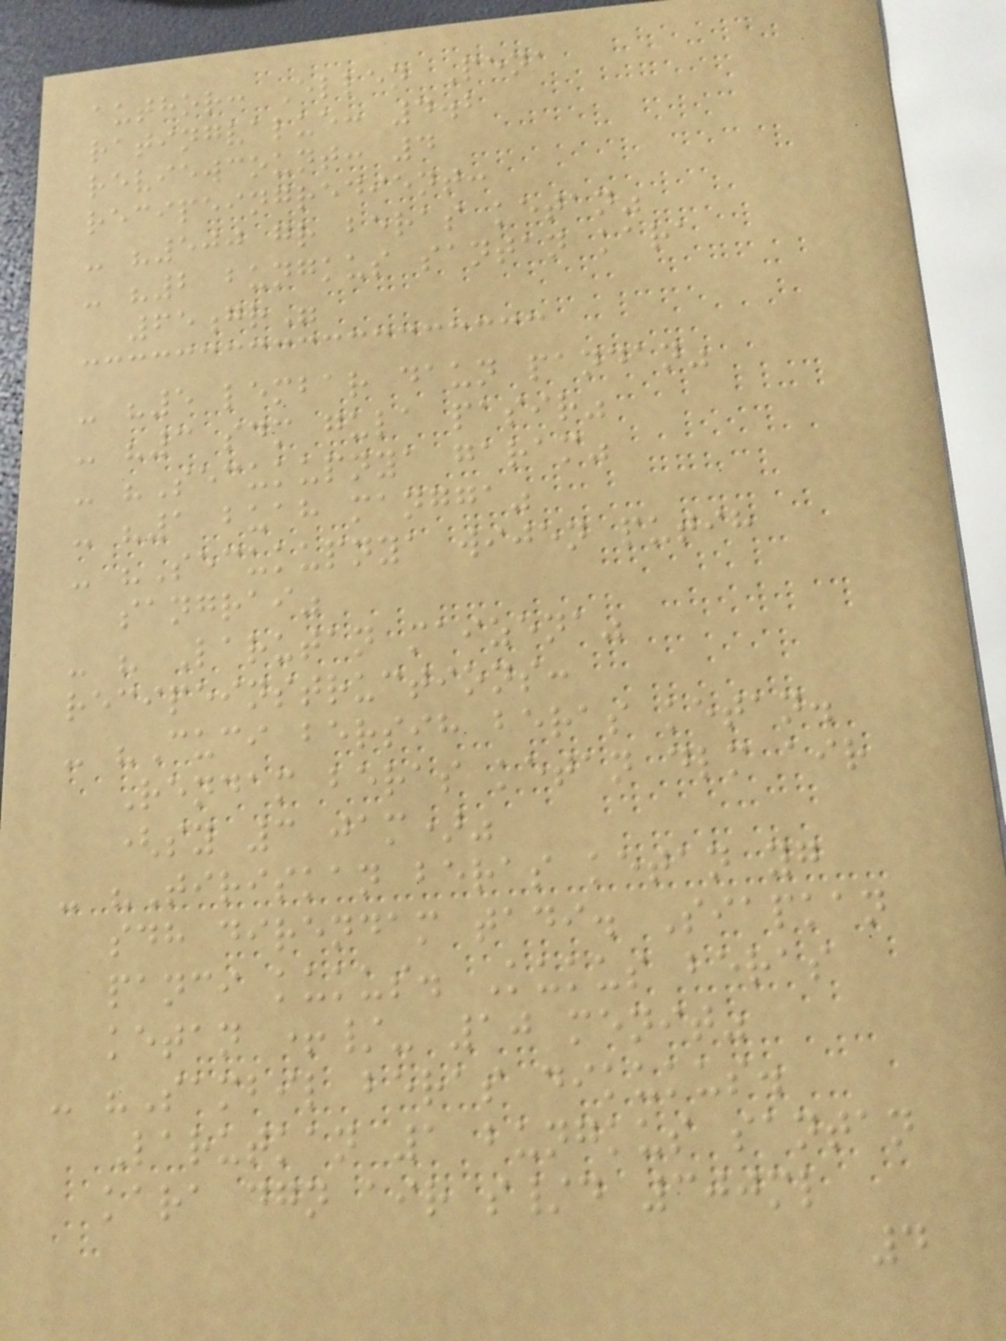author: Ellen Pena
ratingvalue: 4.2
reviewcount: 4
recipeingredient:
- "500 gr beras ketan"
- "2 bungkus santan kara
65gr"
- "5 lembar daun pandan"
- "3 sdm gula pasir"
- "Secukupnya garam"
- "1 buah mangga"
- "Secukupnya wijen putih
sangrai"
- " Larutan maizena"
recipeinstructions:
- "Cuci bersih beras ketan.
Rendam beras ketan dlm air
(sy 3 jam)"
- "Tiriskan beras ketan yg
sdh direndam tadi. Siapkan
panci kukus. Kukus beras
ketan +/- 10 menit"
- "Sambil beras dikukus.
Larutkan 1 bungkus santan
kara dgn air s/d 300ml
4
